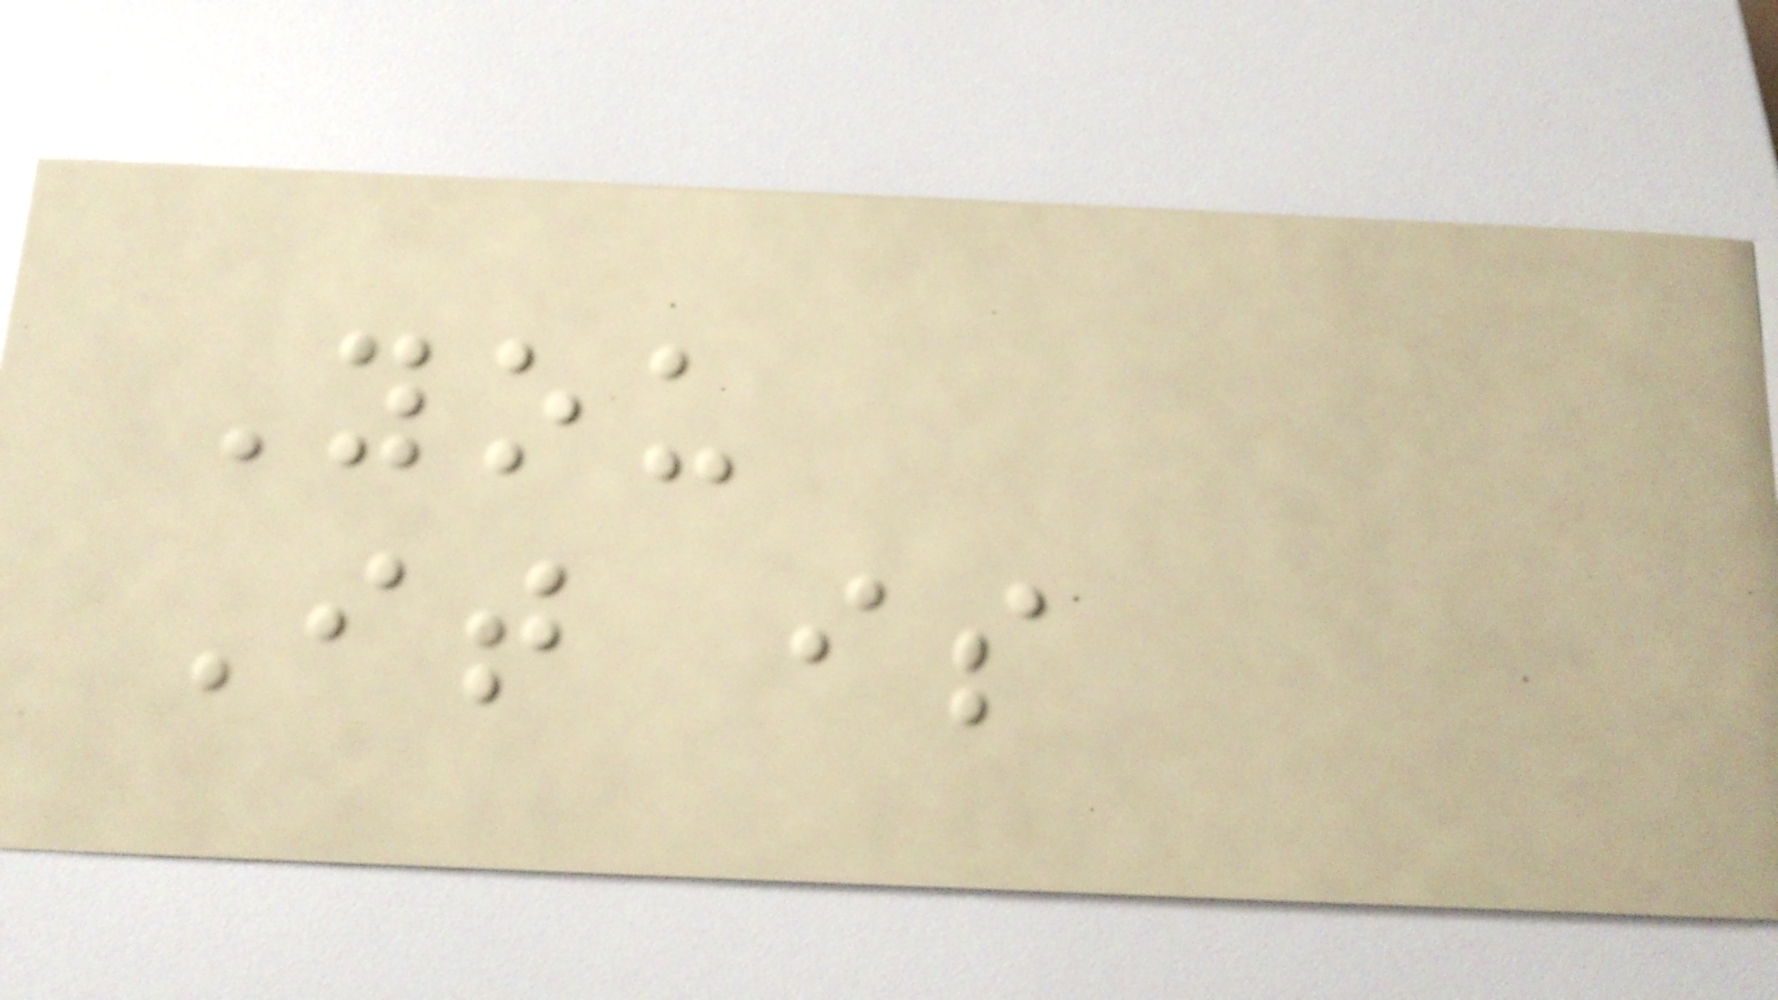You
It is
